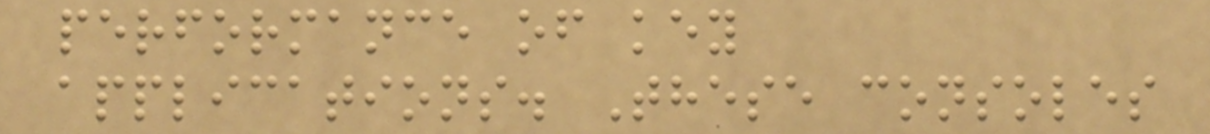performance of key
applications. These consoles
